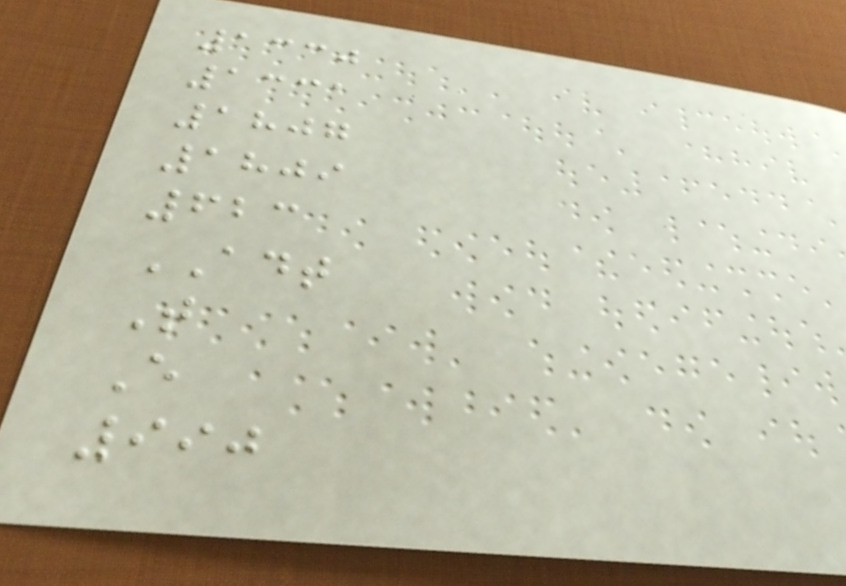1330
1331
1807
1809
623
ADT
T
E
990
